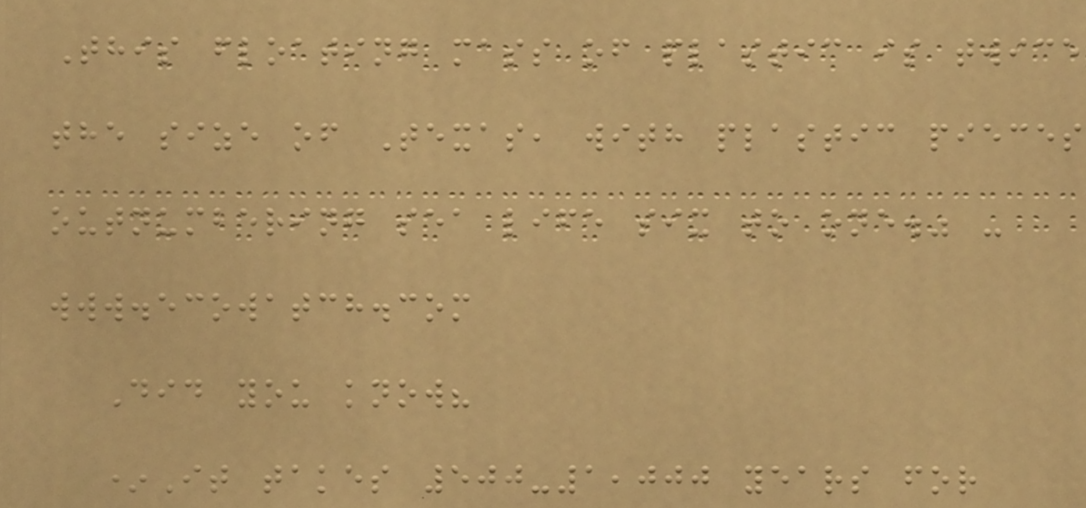This floating mass of plastic is twice
the size of Texas, with plastic pieces
outnumbering sea life six to one." -
www.ecowatch.com
Did you know?
*It takes 500-1,000 years for
